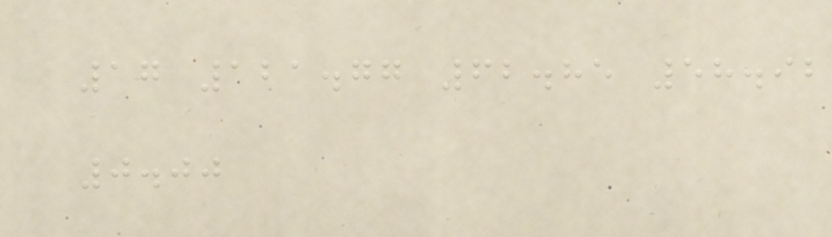17 121.77 62.85 58.92
0.00
